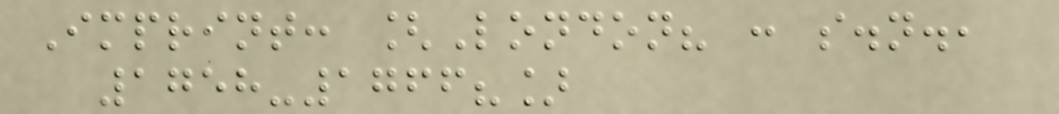Imprint: [London? : s.n.,
1758-1766?]
